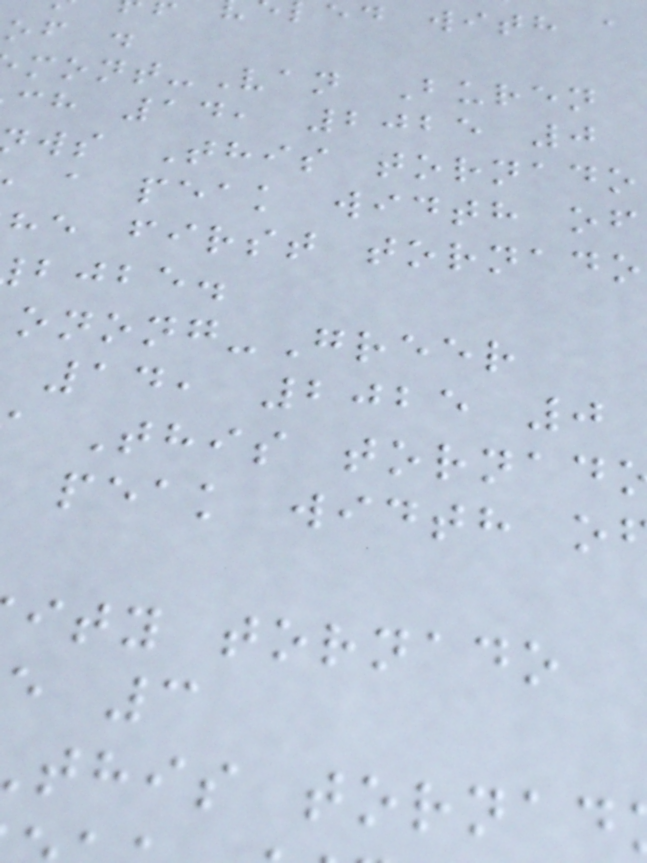ed with a
of .
mont-Van Buren
ch 14, 2025 0
ws This tornado
a peak width of
he first tornado
bjbe.
onong-Greer
14, 2025 0
This tornad
peak width o
ity tornado
this tornad
